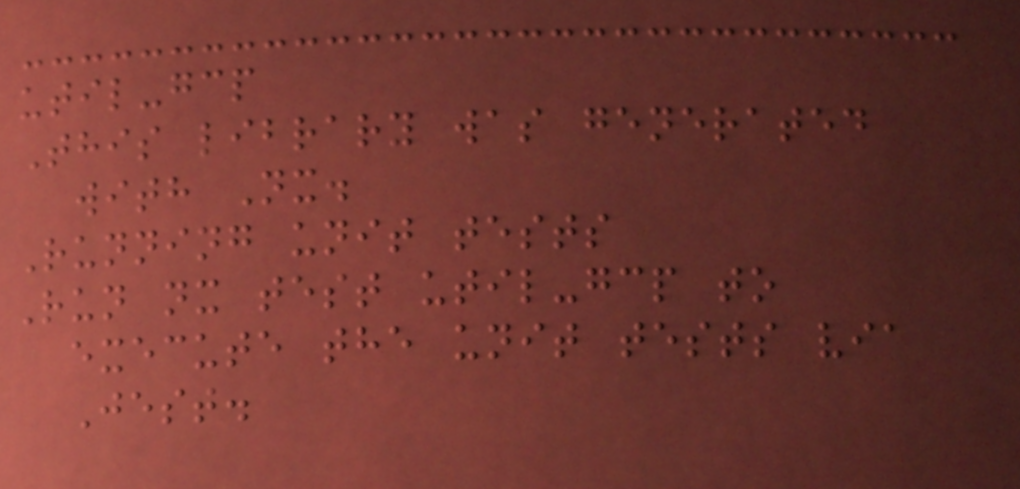util-gcp
This library was generated
with Nx.
Running unit tests
Run nx test util-gcp to
execute the unit tests via
Jest.
